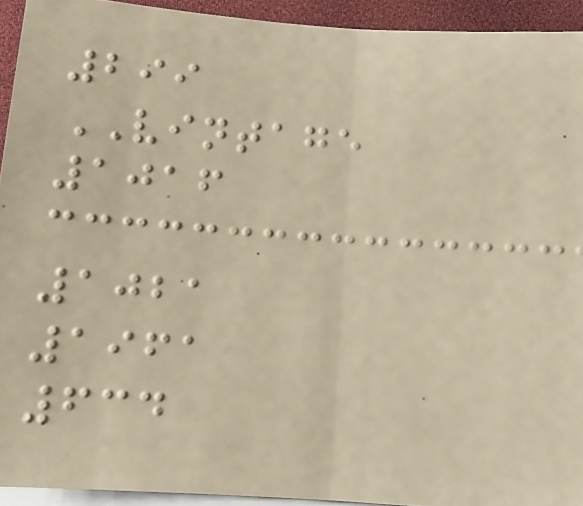299
VINTAGE
1016
1021
1961
634
